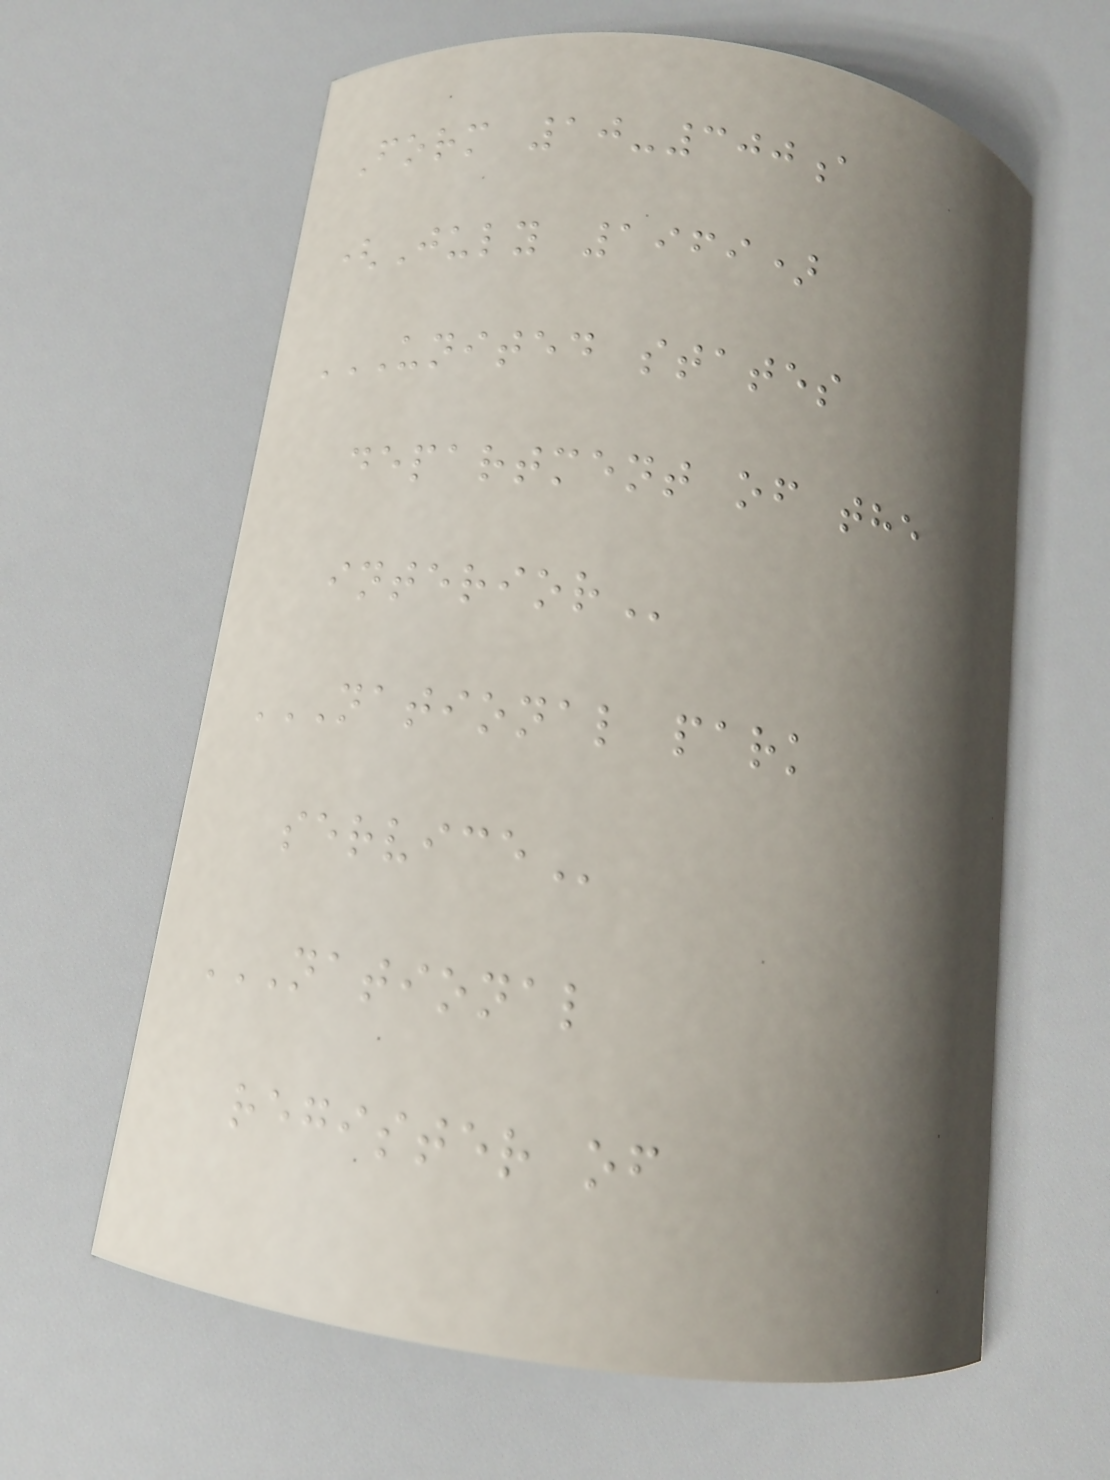Form 10-300a
(July 1969)
UNITED STATES
DEPARTMENT OF THE
INTERIOR
NATIONAL PARK
SERVICE
NATIONAL
REGISTER OF
